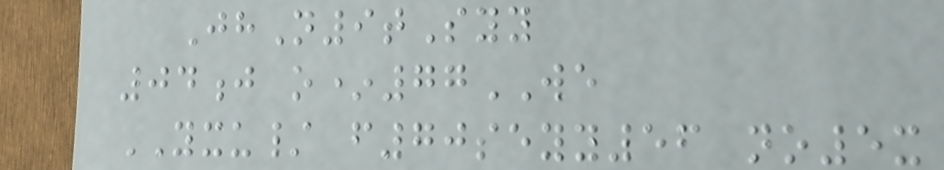JhN9tSyy
04j o*77WE
YXU/ f70seyy56 no5x
